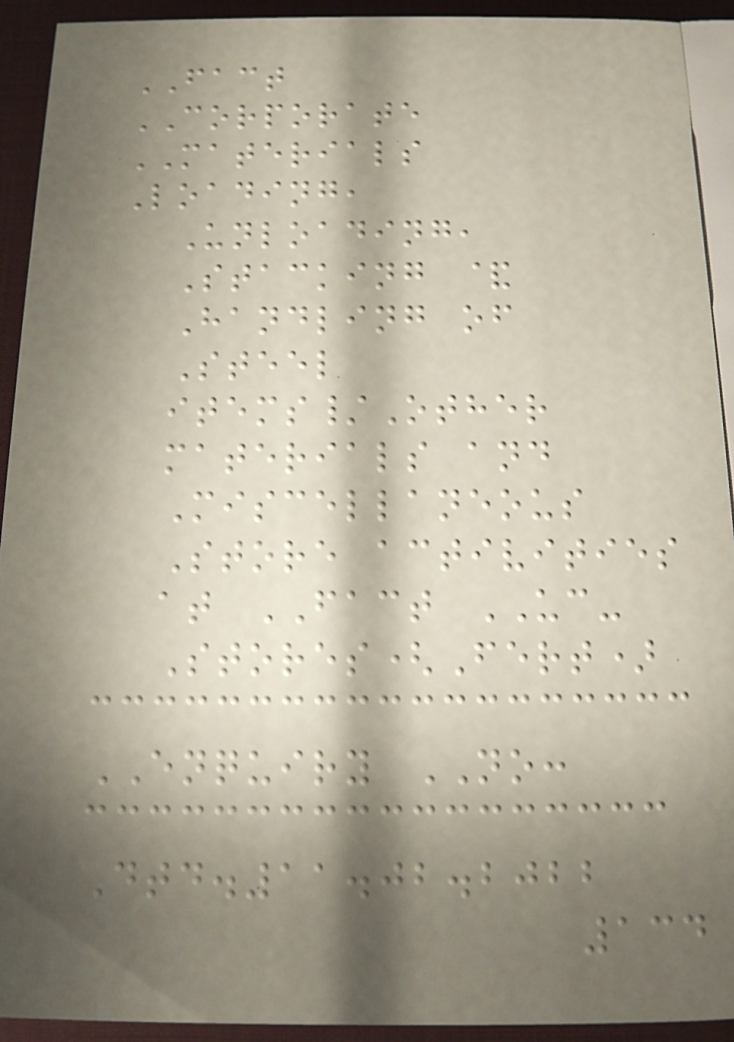FACT
CORPORATE
MATERIALS
Loading,
Unloading,
Stacking &
Handling of
Steel
items/Other
materials and
Miscellaneous
Store activities
at FACT UC-
Stores(Fert)
ENQUIRY NO:
Dtd.11.02.2022
134
